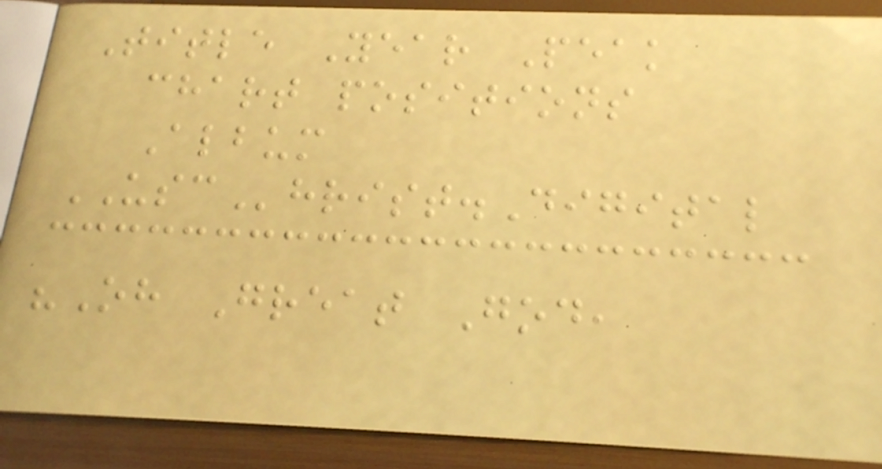Title Year Peak
chart positions
Album
USChrist.Digital
"Oh Great God,
